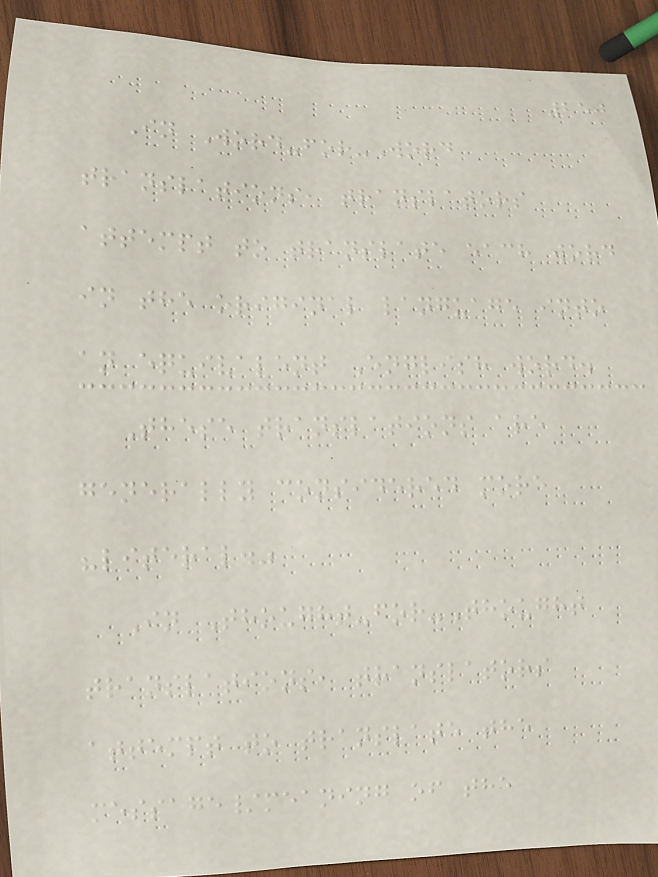250
In Word-for-Word
translations, translators
attempt to translate each word
in the original language into
an equivalent English word.
These translations are
generally considered more
"literal."
In Thought-for-Thought
translations, translators
attempt to translate the
message/meaning of the
